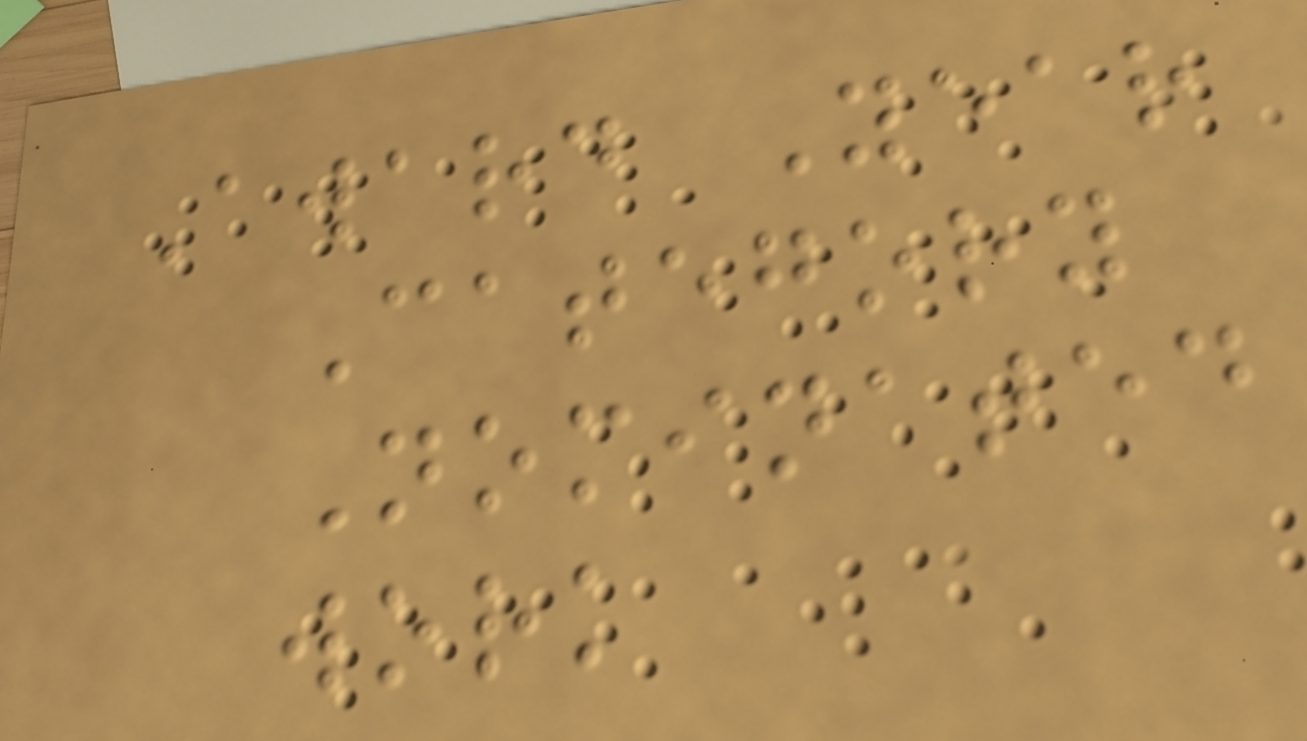Award Year
Category
Nominated
work
